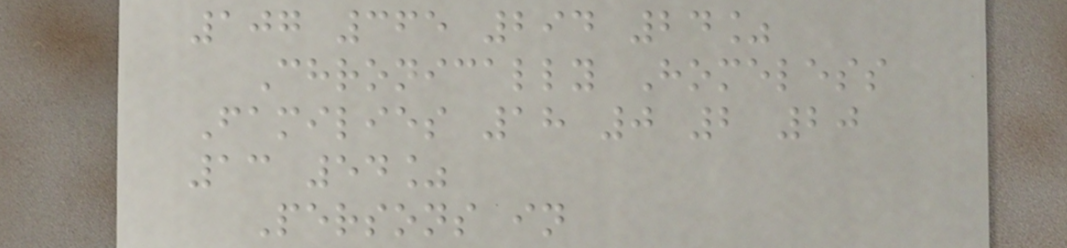107 365 294 24%
Chronically Homeless
Families 18 0 2 20
13 54%
Persons in
